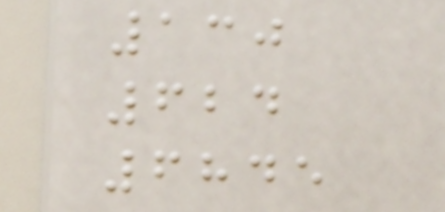130
624
6845
